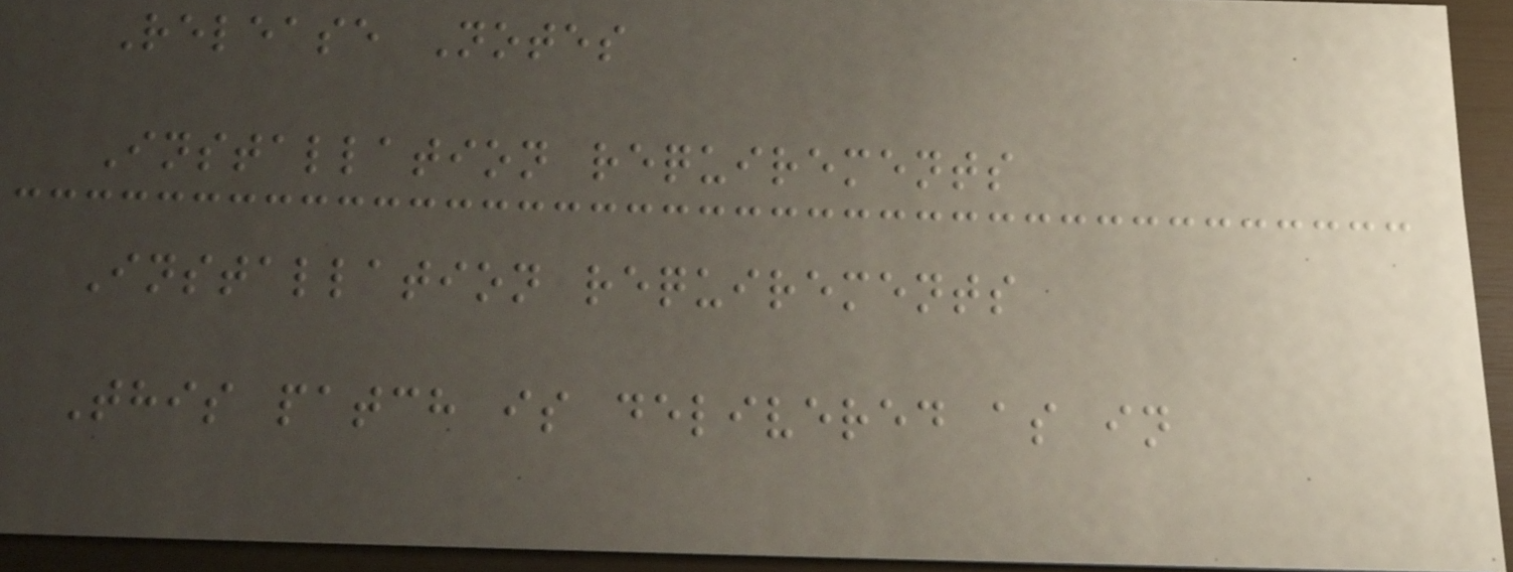Release Notes
Installation requirements
Installation requirements
This patch is delivered as in
